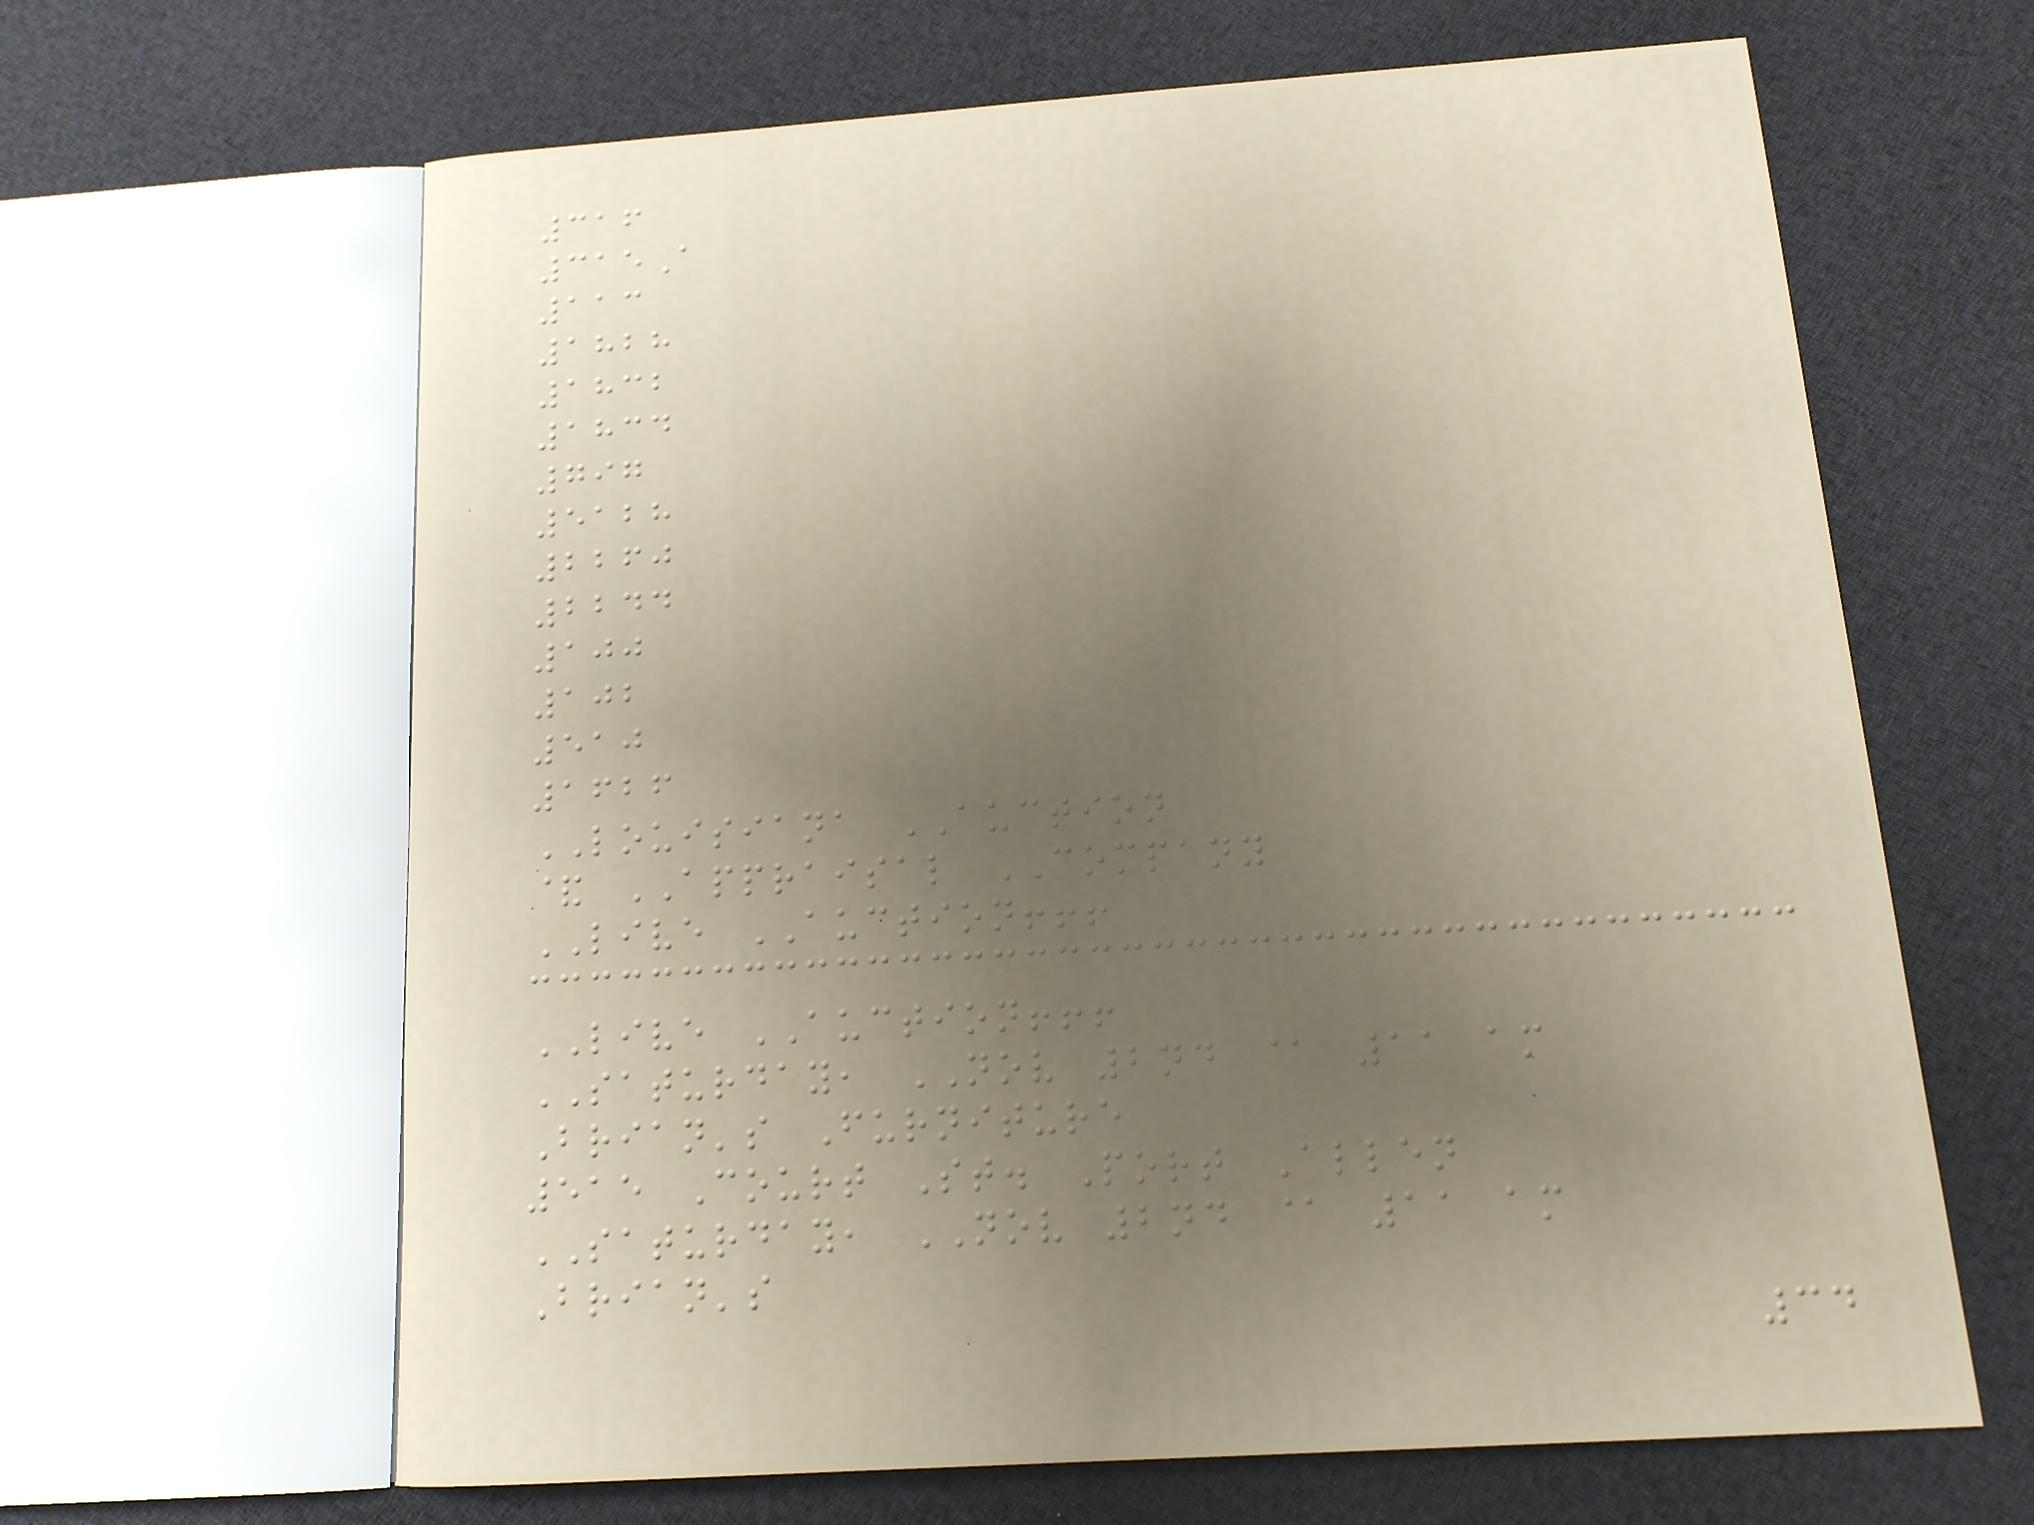316
315A
113
1828
1832
1834
797
5128
2260
2244
100
102
510
1626
LOUISIANA AUCTION
& APPRAISAL COMPANY
LIVE AUCTION!!!
LIVE AUCTION!!!
SATURDAY, NOV 2nd @ 11 am
Brian's Furniture
515 Court St. Port Allen
SATURDAY, NOV 2nd @ 11 am
Brian's
34
